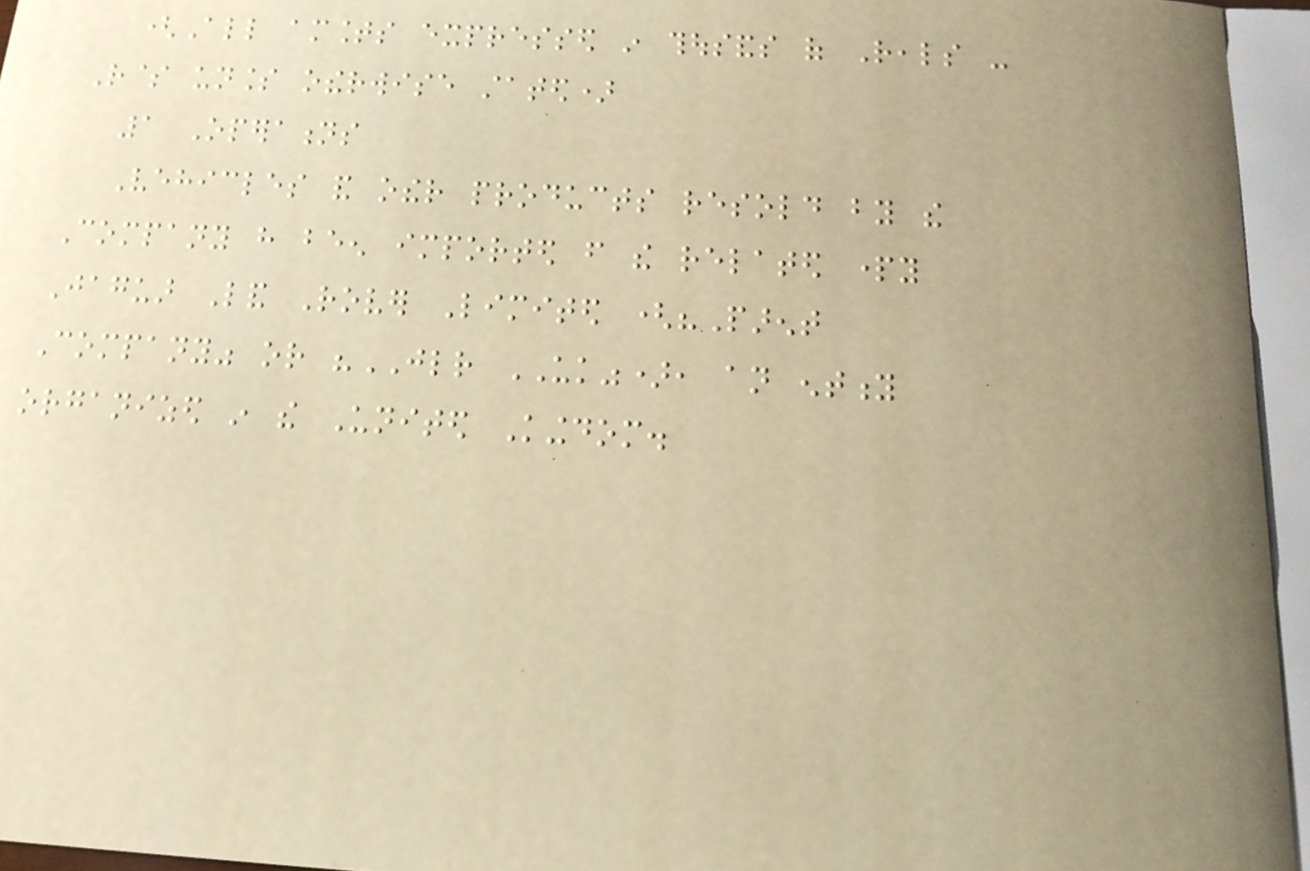(All amounts expressed in thousands of Reals -
R$ unless otherwise stated)
1 Operations
Vehicles and other products resold by the
Company have been imported from the related party
Jaguar Land Rover Limited ("Parent
Company" or "JLR UK"), an entity
organized in the United Kingdom.
